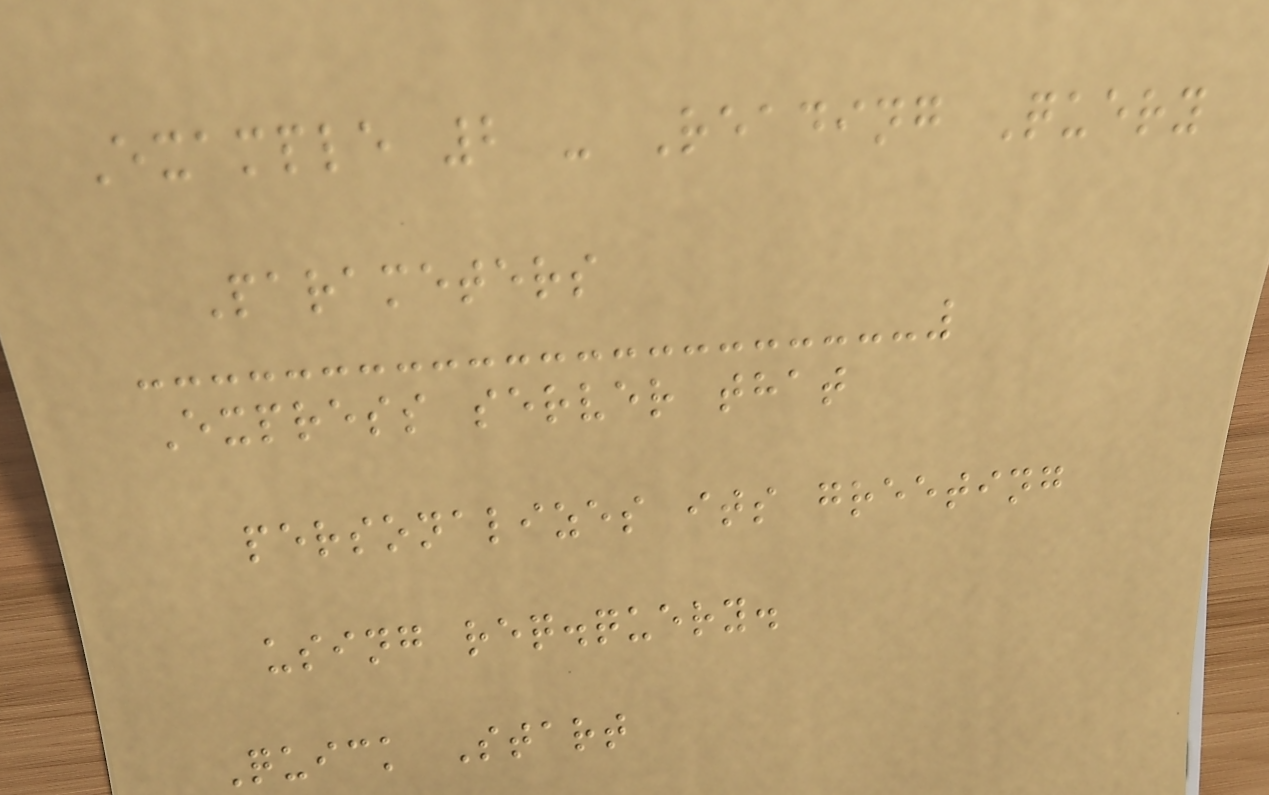Example 2 - Reading Query
Parameters
Express server that
personalizes its greeting
using req.query.
Quick Start
